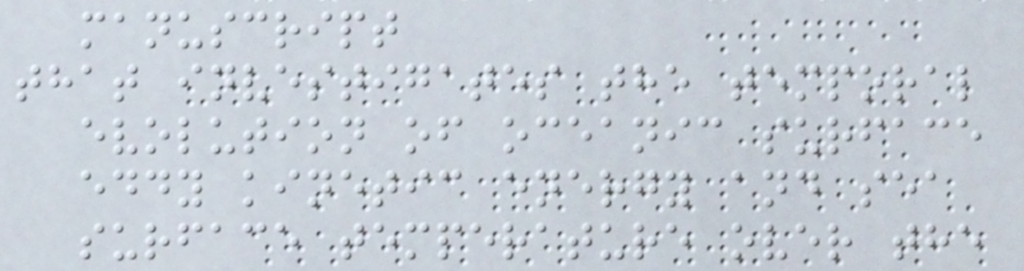manuscript
that investigates the temporal
evolution of oceanic surface
eddy kinetic energy and sea
surface temperature over the
